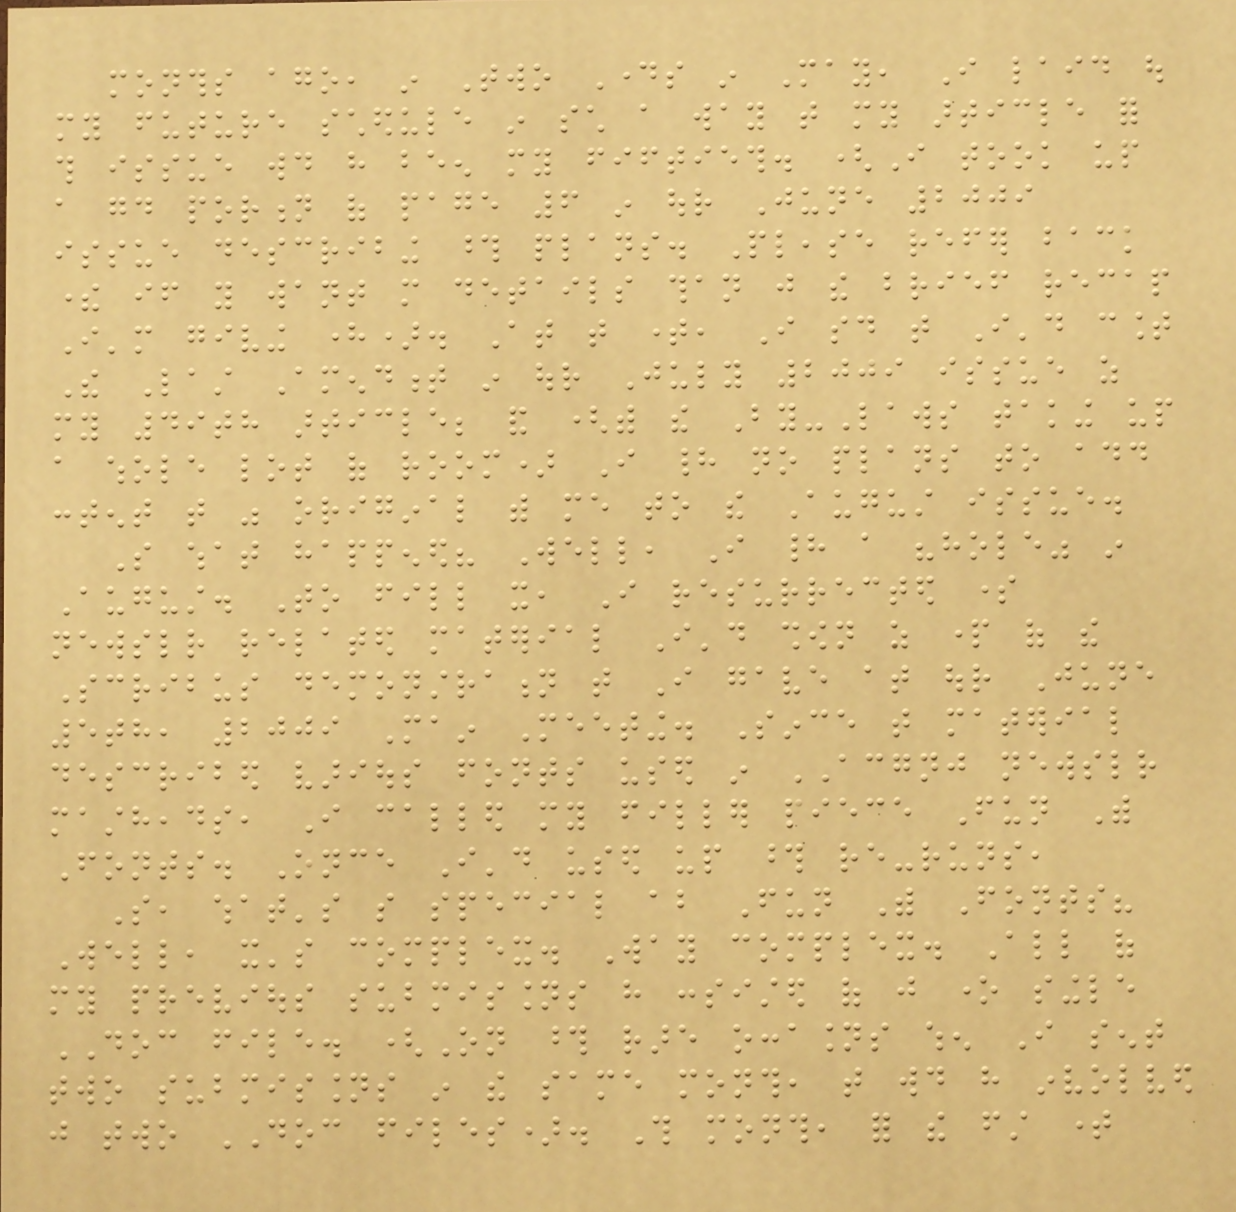months ago, in Two Days in May, I laid out
my future schedule in such a way that my article for
this issue would have been my fiftieth. (I took up
a good portion of page 6 in our June 2009
issue describing those plans. Please refer back
there if you want more details than just the brief recap
I'm giving here). At that time, I said that I'd count
The Last Amendment in our July 2009 issue as
my 49th article; and (with the By-Laws taking up
a whole lot of room) I had no plans to add
content that was original with me to the August issue.
So what happened? Well, I had a "hole" in
August. To fill it, I resurrected some
newsletter related material I'd shown as part of the
Scribus demonstration that I gave at our June
5th, 2009 Main Meeting. Since that material
described various fonts used in ACGNJ newsletter
mastheads, I called my filler piece Fun With
Fonts. Once I'd used up those re-runs,
So, what's so special about Fun With Fonts?
Well, it's complex. Way complex. All of
my previous submissions have consisted of just one single
DOC file. (On those rare occasions when I sent
two submissions in the same month, that would have involved
just two DOC files). This month, for the first time
